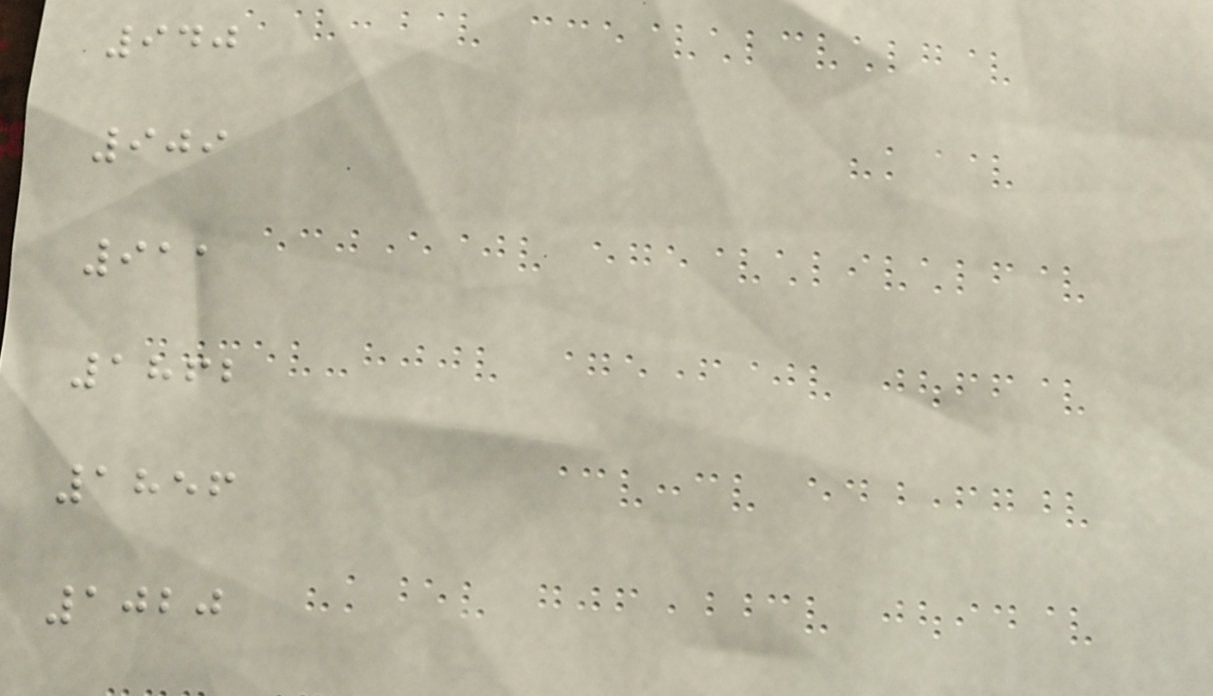940
909
911
1862
1856
1020
